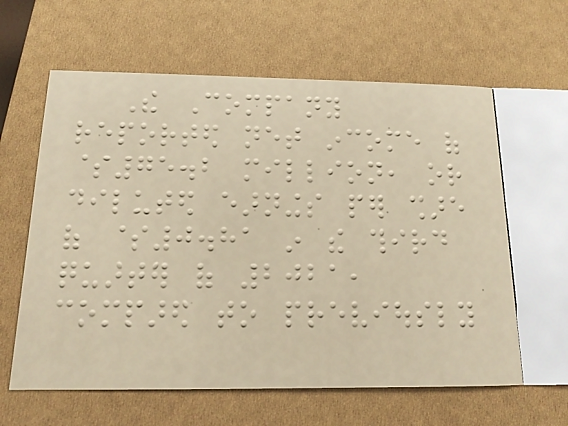The Company
reported net income of
$75.2 million, or
diluted earnings per share
of $0.81 in the third
quarter of 2021,
compared to previously
